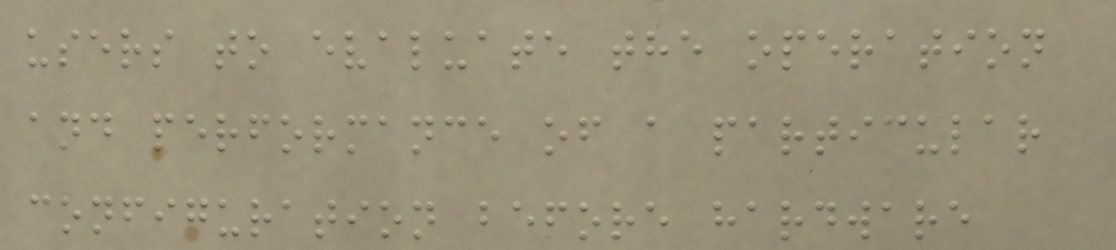users to evaluate the operation
and performance of a particular
configuration before hardware
